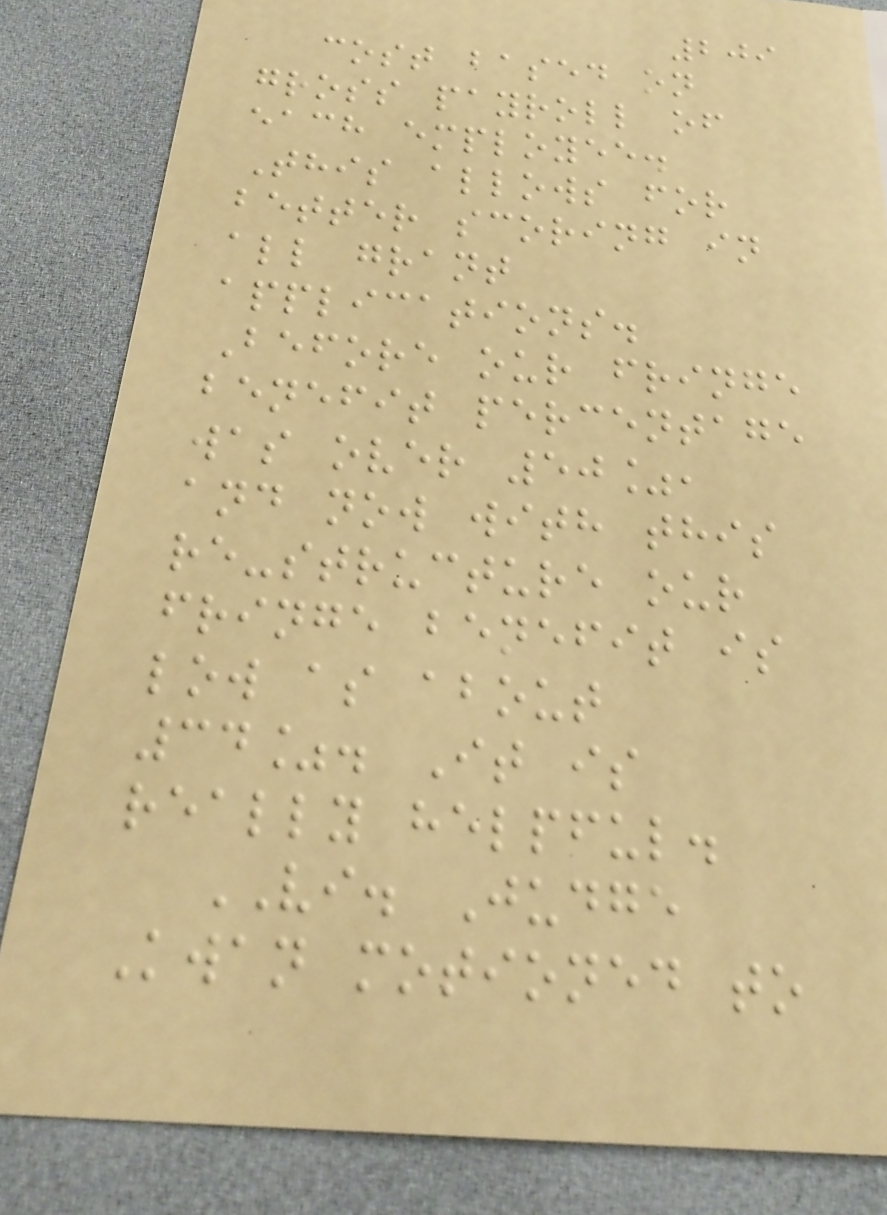209
cost based on
gross payroll of
each employee.
This allows for
better scoring in
all grant
applications.
Before our fringe
benefit percentage
was over 50%,
and now with this
re-structure our
fringe benefit is
low as about
34%. It is
really helpful.
VI. Judge
Kwan motioned to
